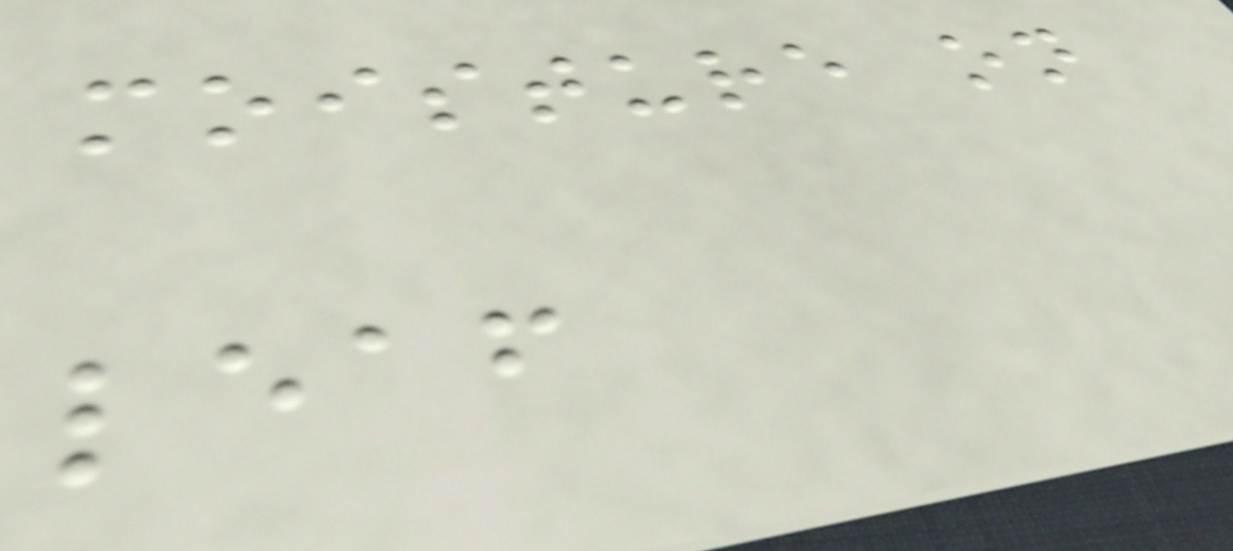moisture on
leaf
